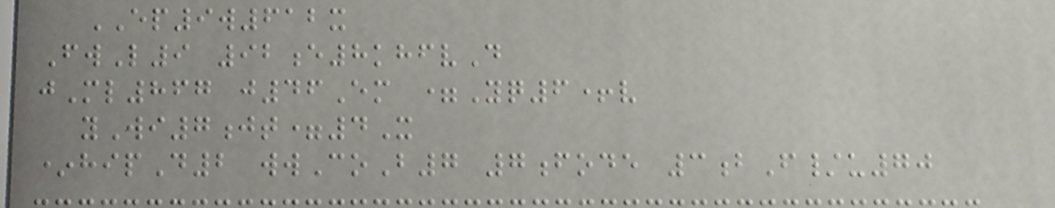EP9w612x
FwL9 92e8khfvD
jMl867 j46Em =Yq6+v
yWi7jt=4X
*hipD2 wwCoB7 7fode 3bF/u70
